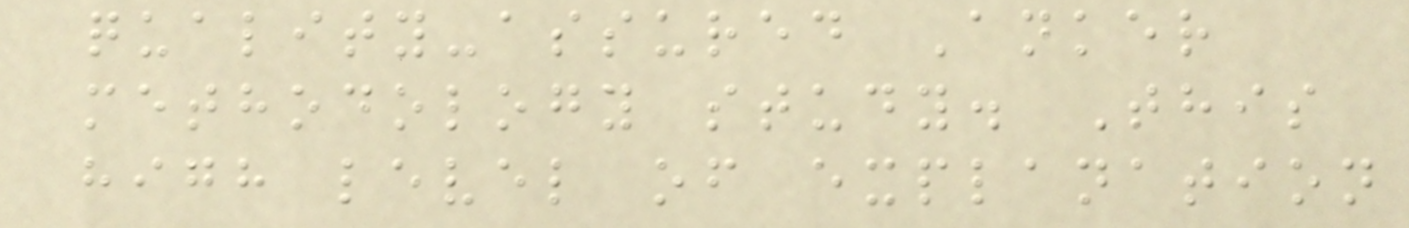quality-assured Anker
methodology study. This
high level of explanation
